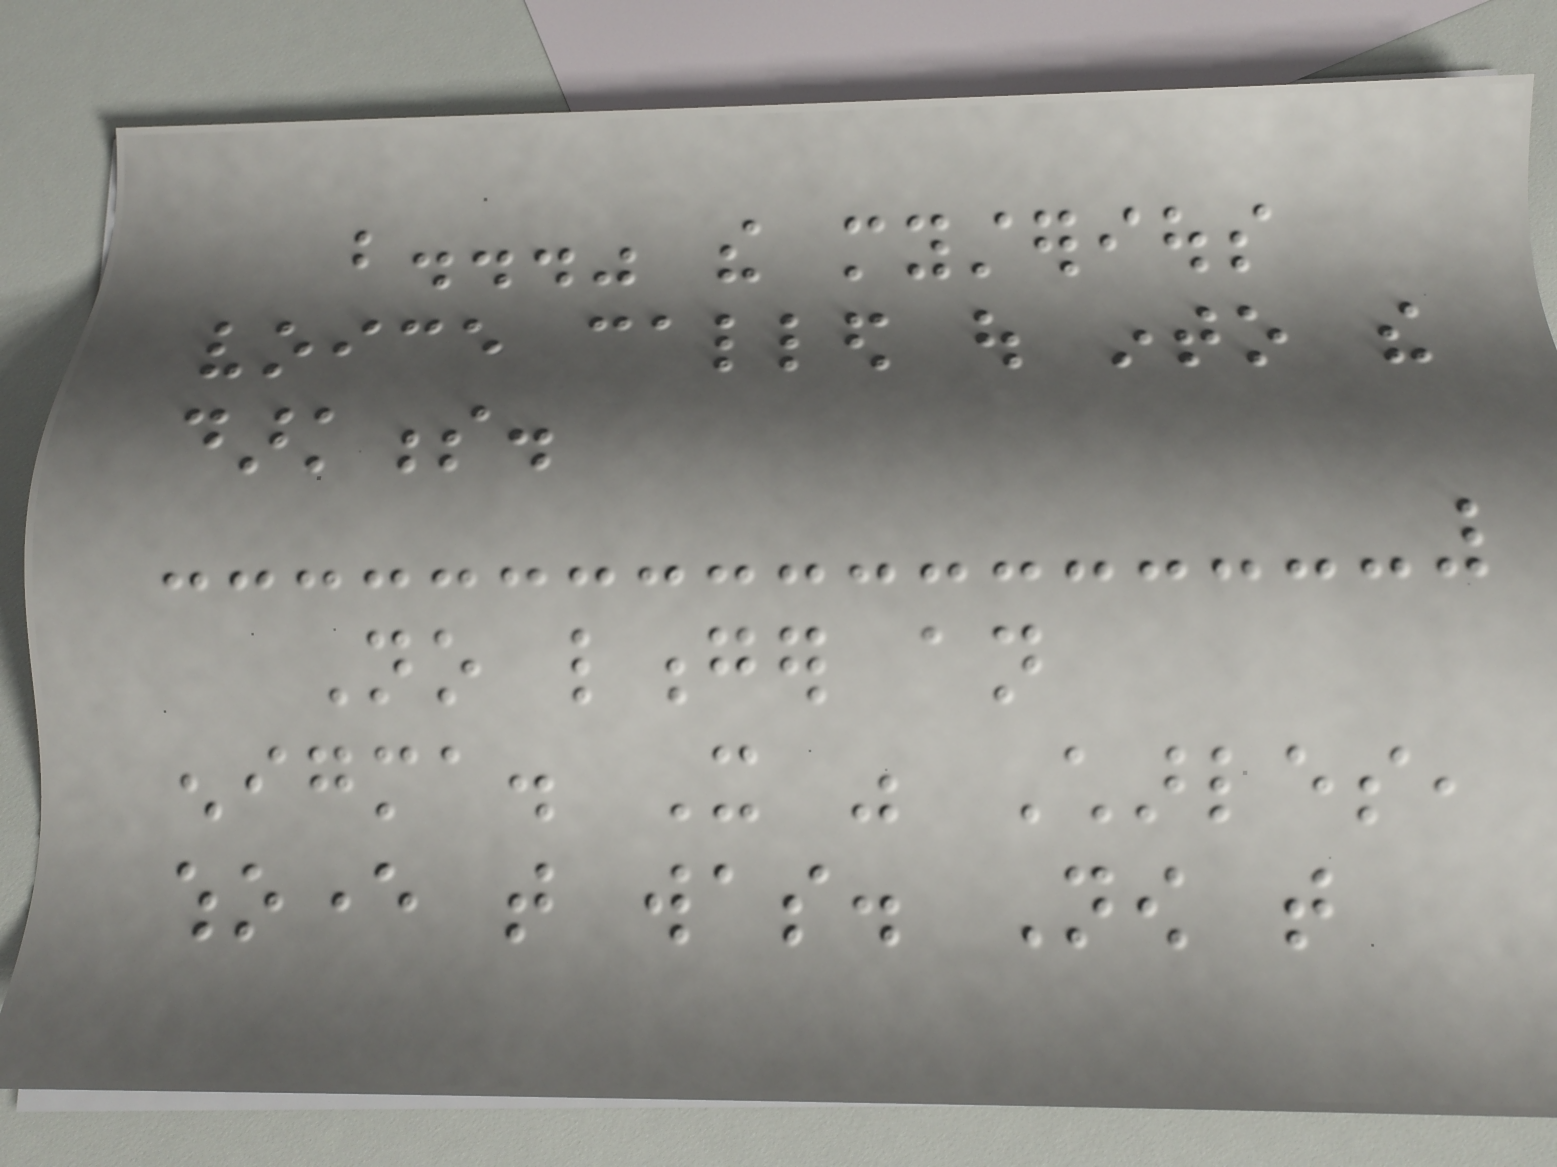but..." the mysterious
voice called out into the
darkness.
No longer an
enigma. It was Charles,
whoever that was. Now that
